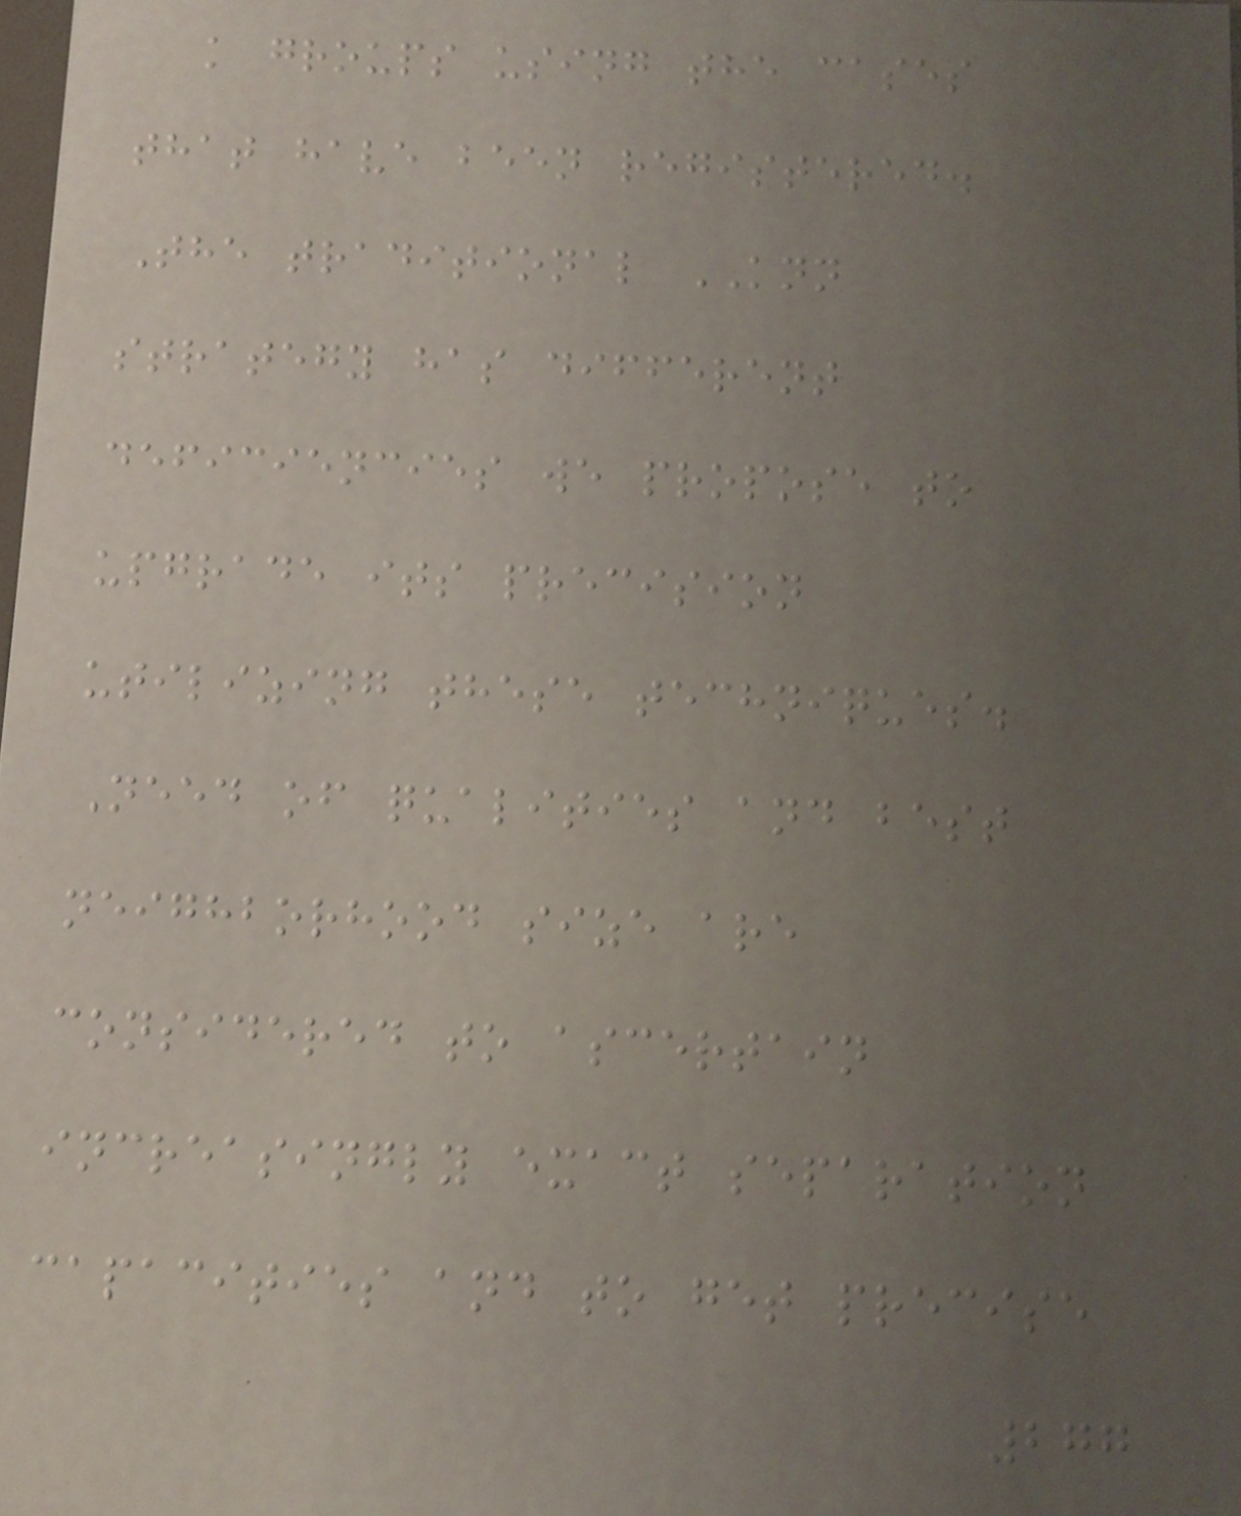k groups using the cases
that have been registered.
The traditional KNN
strategy has different
deficiencies we propose to
upgrade its precision
utilizing these techniques.
Need of qualities and best
neighborhood size are
considered to ascertain
increasingly exact separation
capacities and to get precise
277
